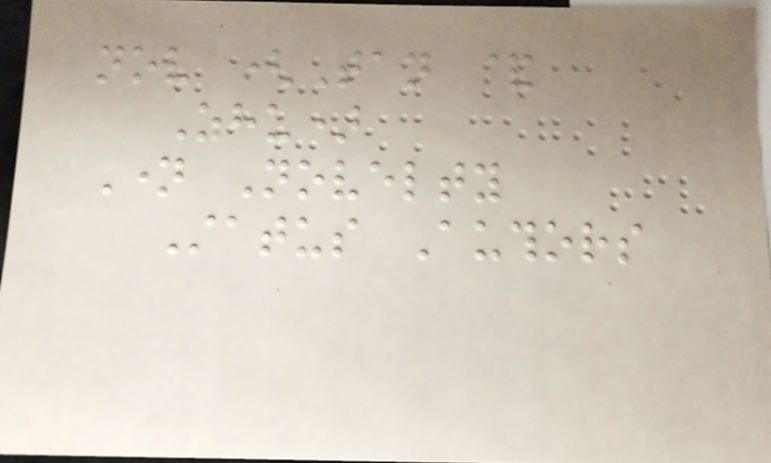nov (Tan &
Zhu)
Name Novelty
Status Authors
